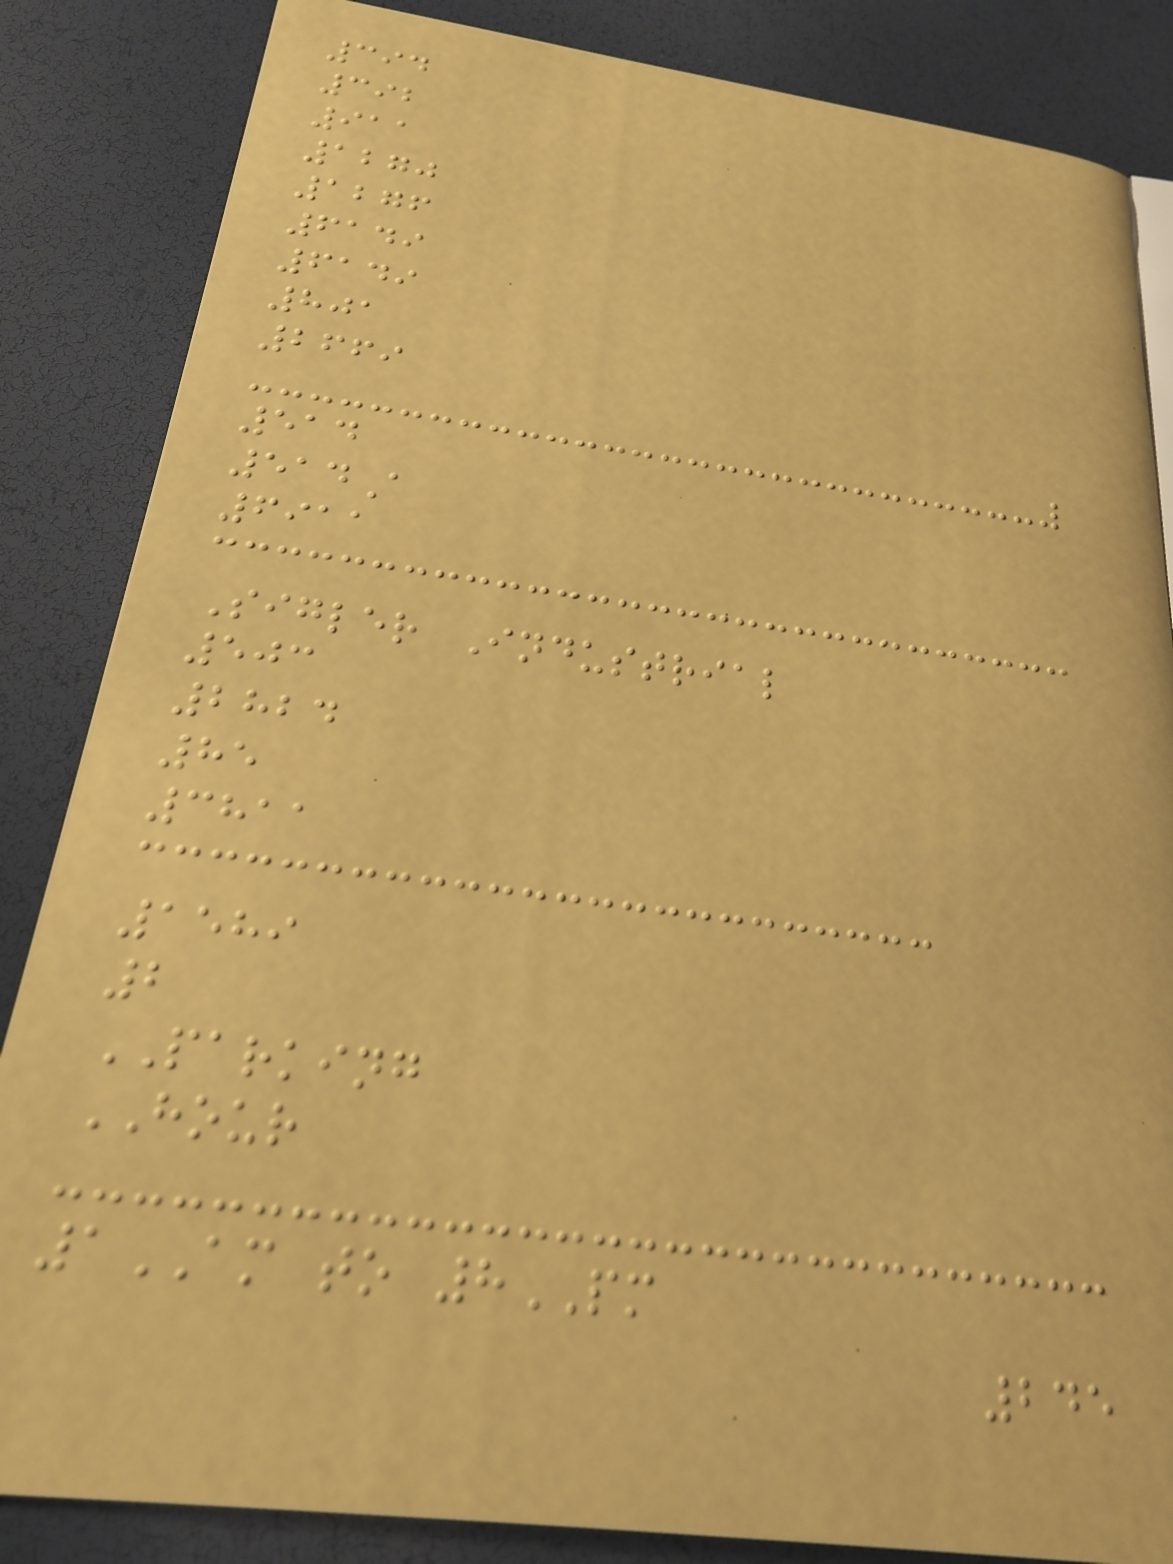394
392
911
1270
1276
6149
6149
801
2669
514
514A
6911
Sigler Industrial
503
2824
85
3811
1589
2
PARKING
HOUR
1AM to 8PM
245
